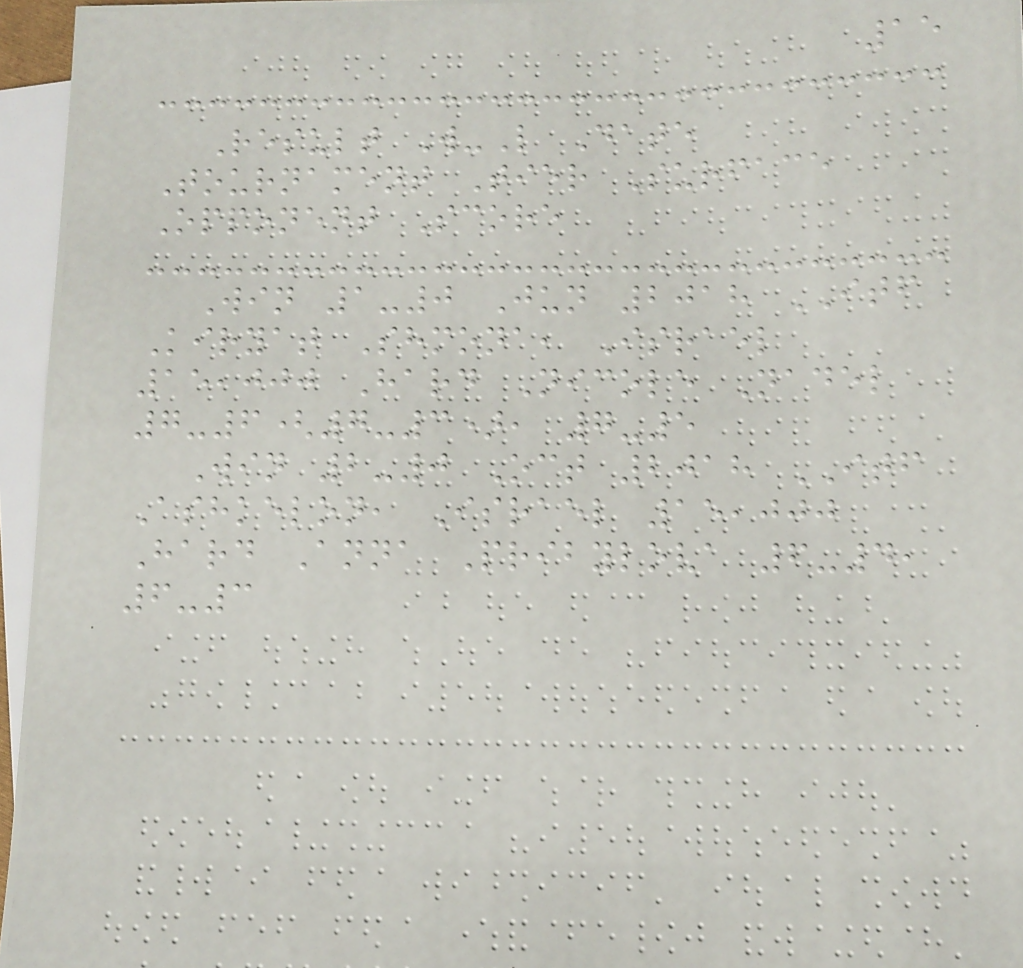15
Result W-L Date
Tournament Tier Surface
Opponent Score
Win 1-0 Jun 2018 ITF
Kiryat Shmona, Israel
15,000 Hard Nicole Nadel
7-6(7-3), 7-5
Win 2-0 Oct 2018 ITF
Ashkelon, Israel 15,000
Hard Anna Pribylova 6-4,
6-3
